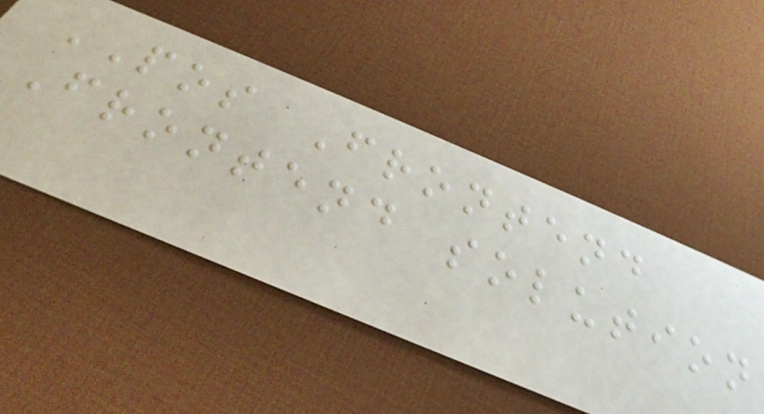POS Frontend
Frontend solution
